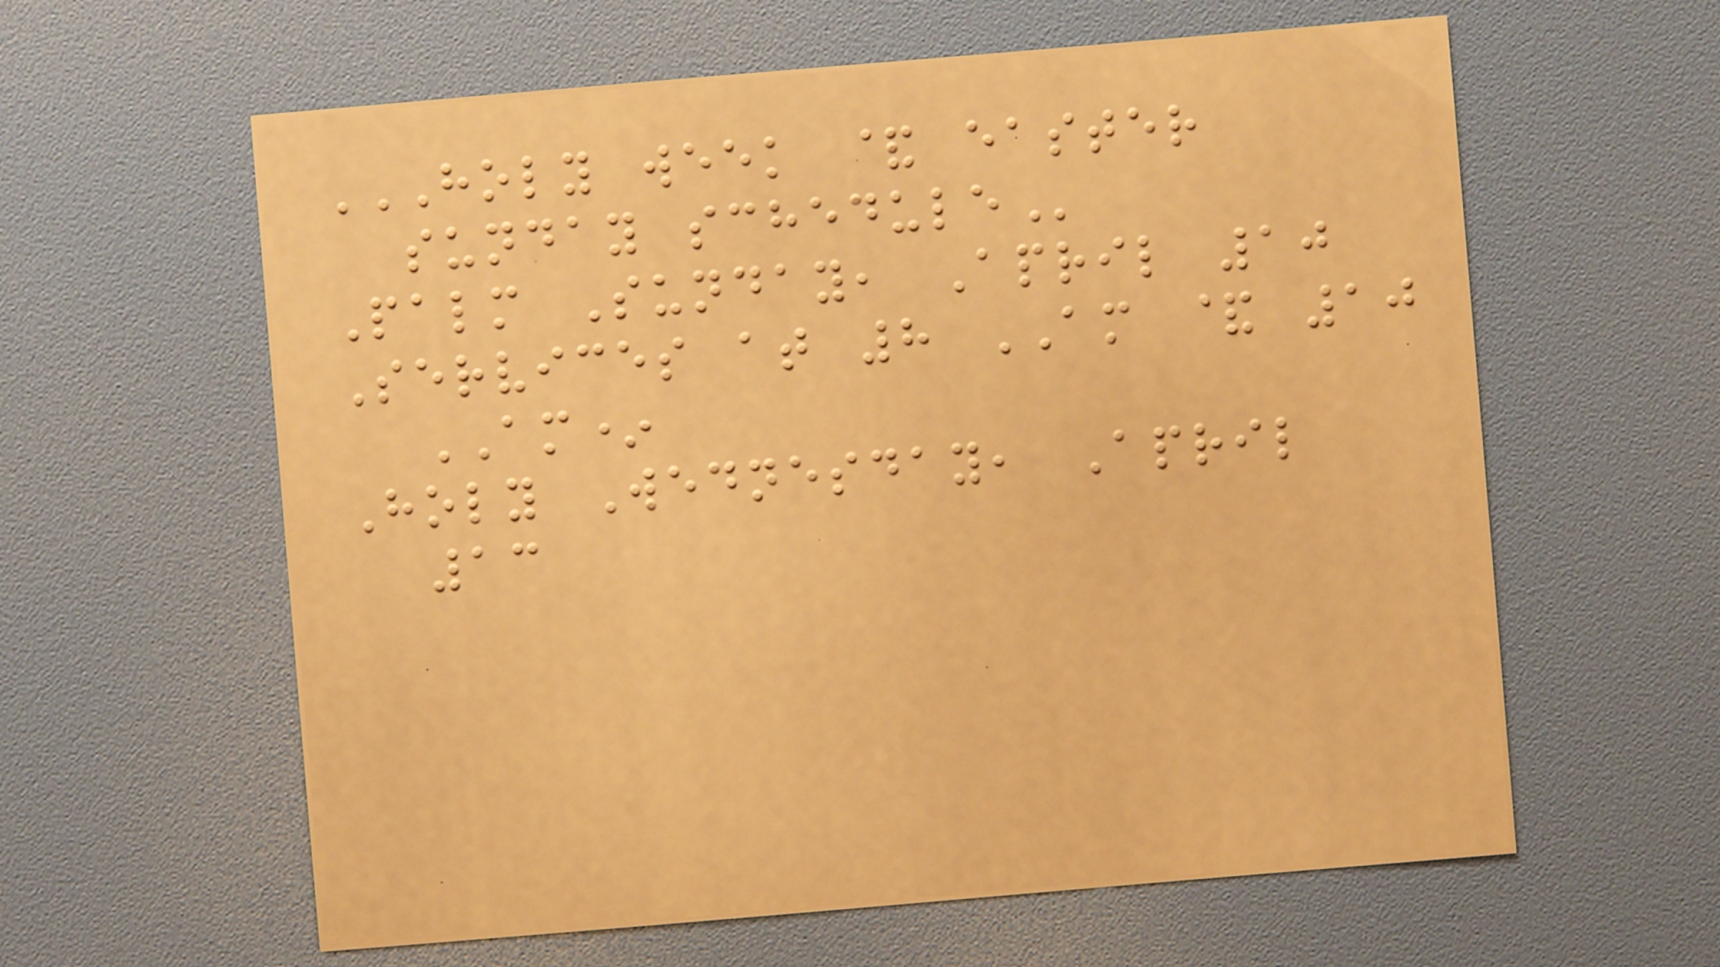HOLY WEEK & EASTER
SUNDAY SCHEDULE
Palm Sunday, April 10
Services at 8 AM & 10
AM*
Holy Wednesday, April
13
